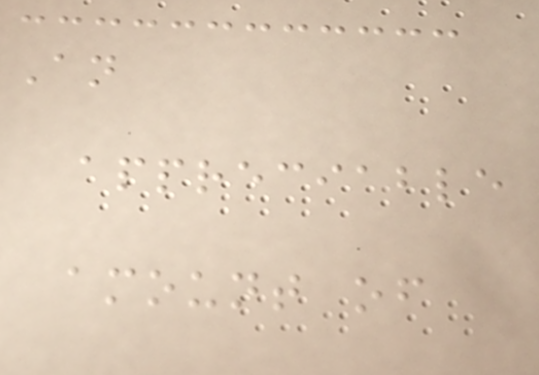An
appreciable
amount of
